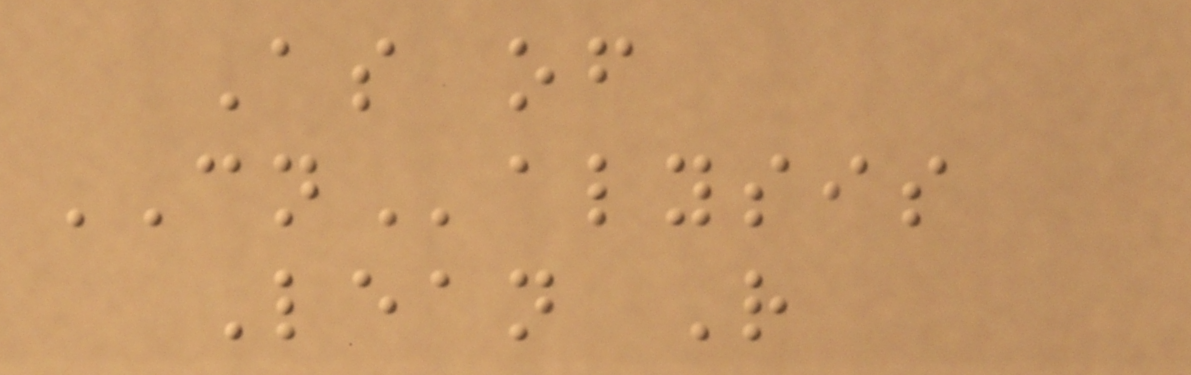As of
CNalysis
Lean R
